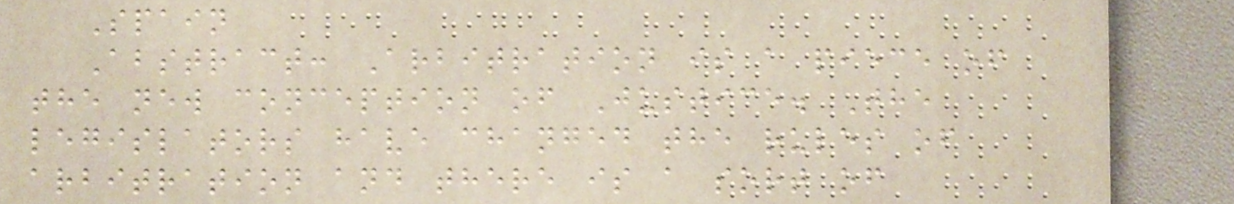Spain
Abstract: Arbitration is a piece of
the new conception of Justice. The
legislators have changed the rules of
arbitration and there is a sort of
